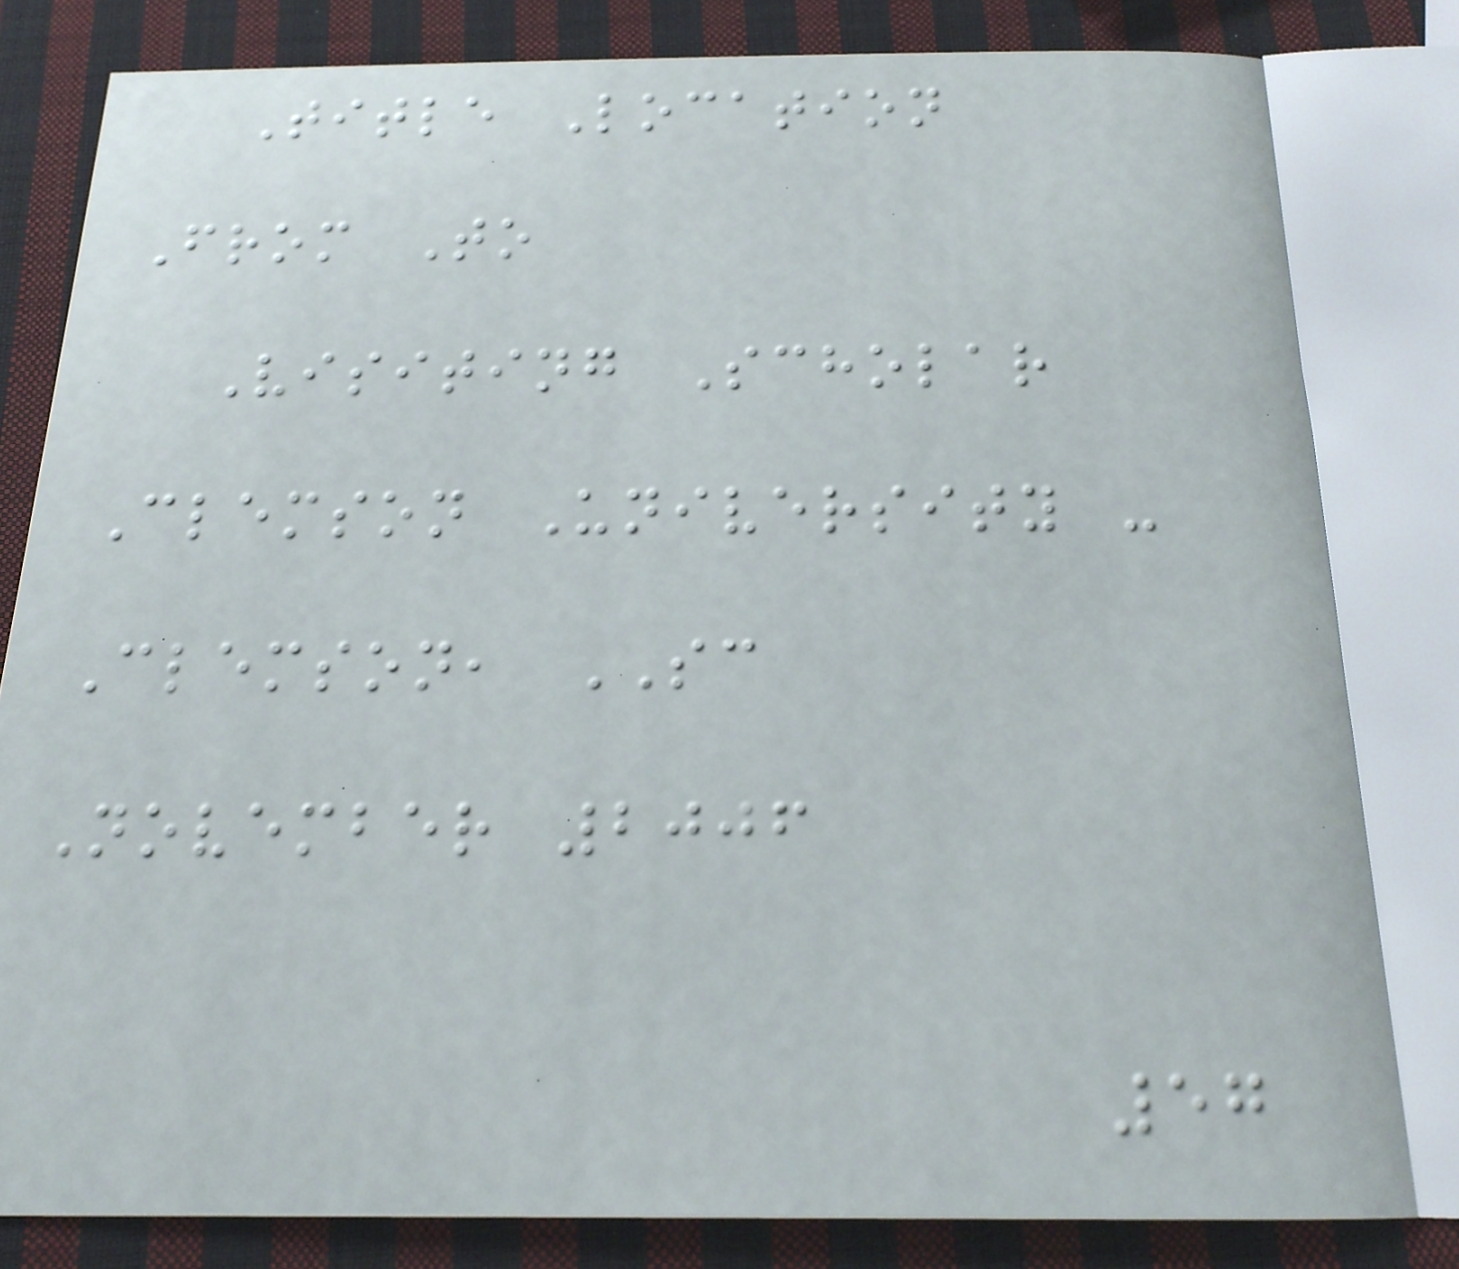Title Location
From To
Visiting Scholar
Clemson University -
Clemson, SC
November 2006
57
